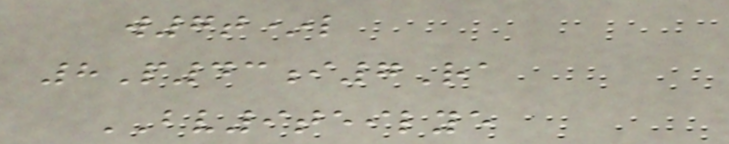w7t*l
8P43i7Ra
BV9teilye
